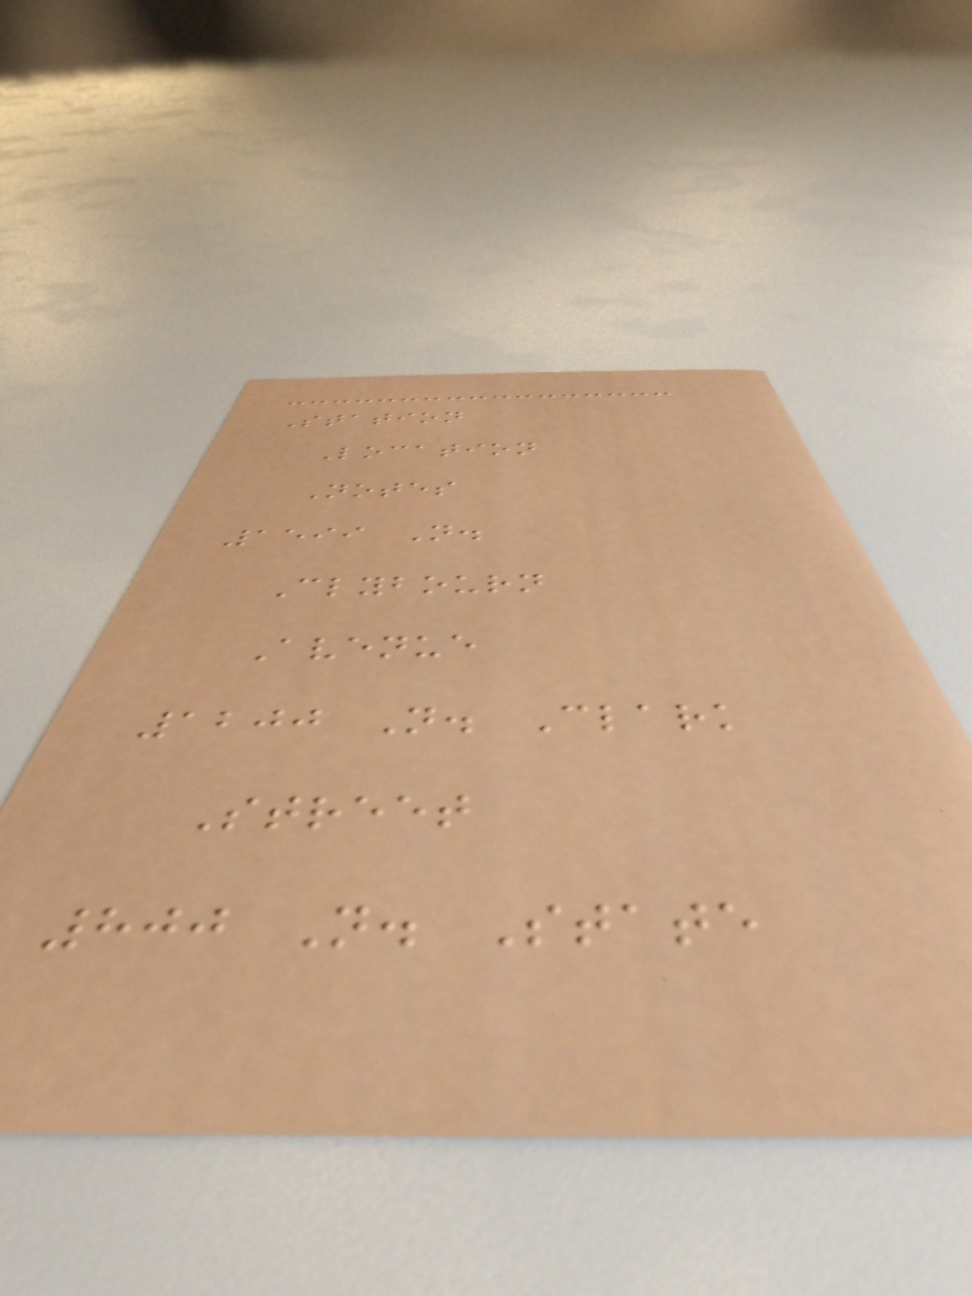Station
Location
Notes
1599 N.
Clybourn
Avenue
1200 N. Clark
Street
800 N. State
